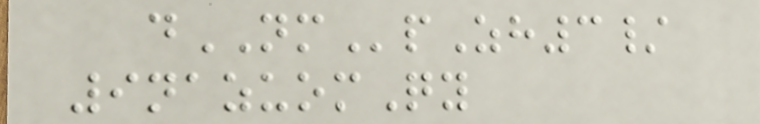dNMpZh3/
9nazuomQy
